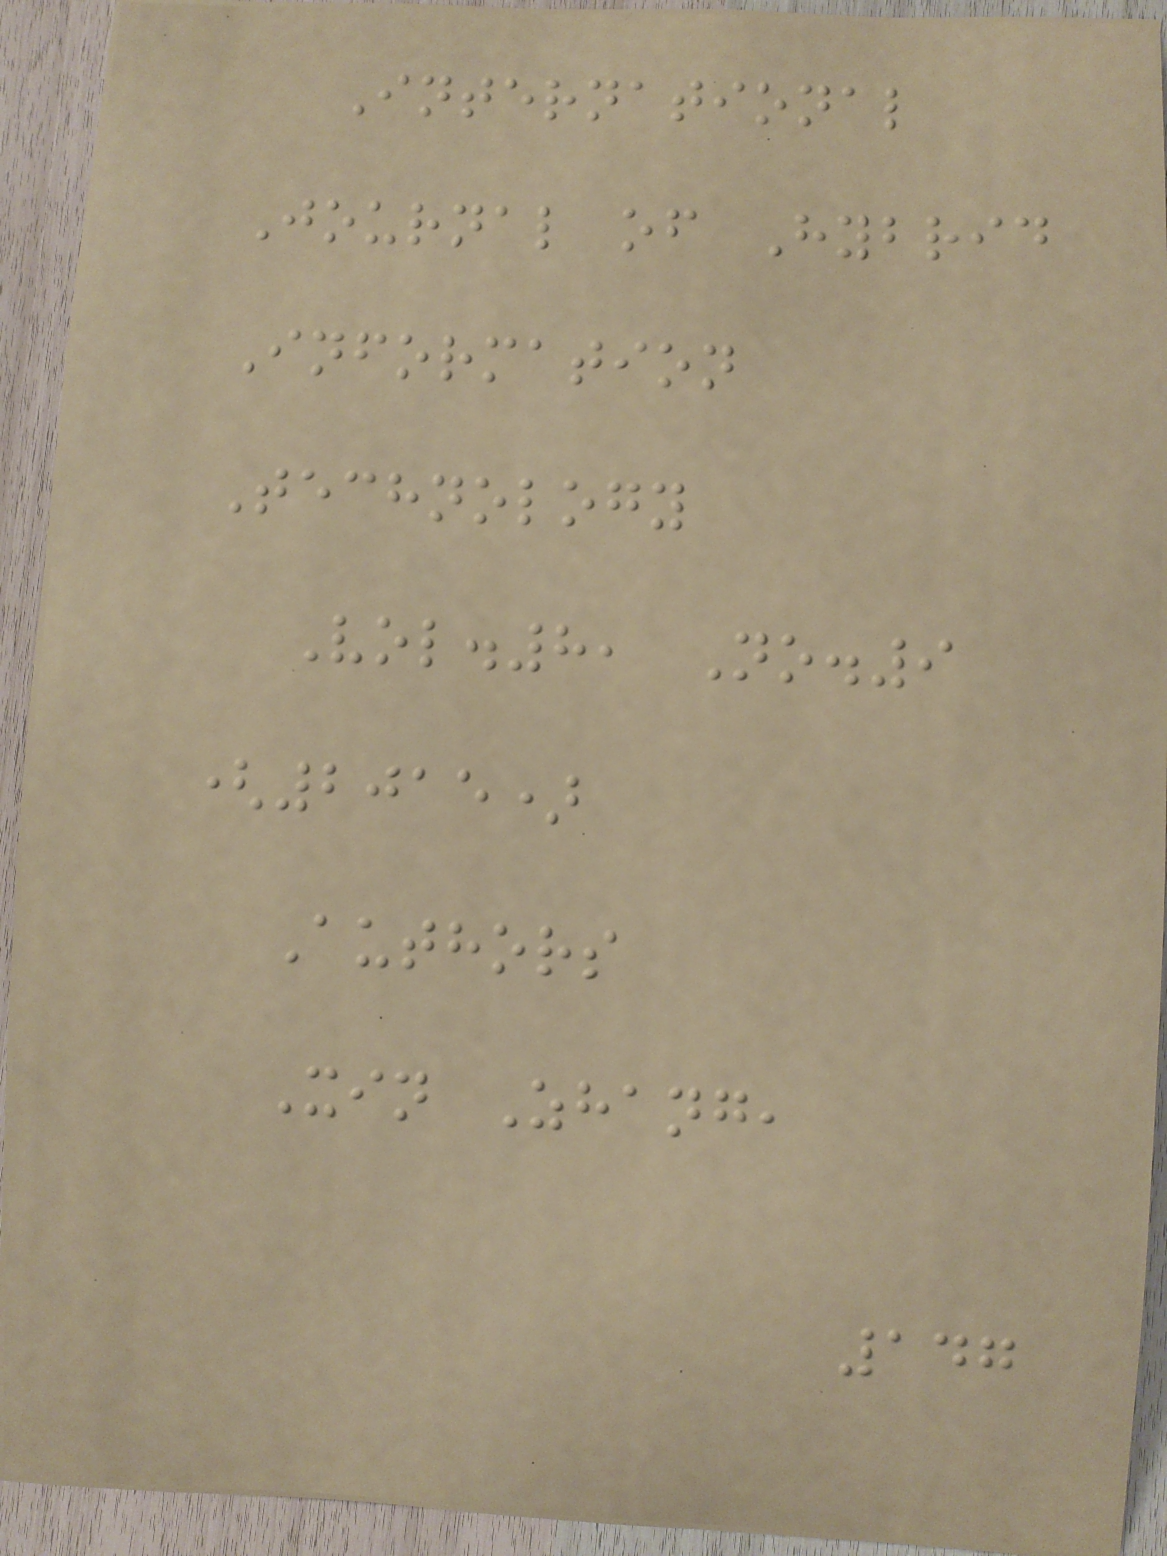International
Journal of Hybrid
Information
Technology
Vol.8, No.9
(2015)
Authors
Xin Zhang,
147
